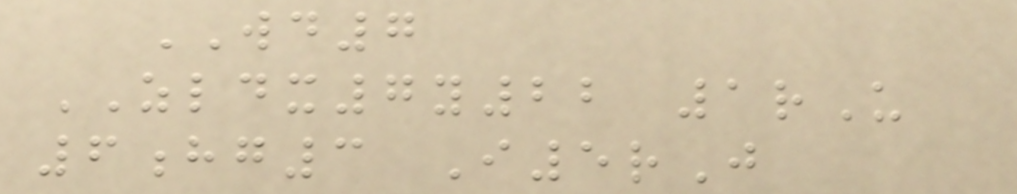WD7
ZLDX7y22 1rU
6hg3 I5rJ
